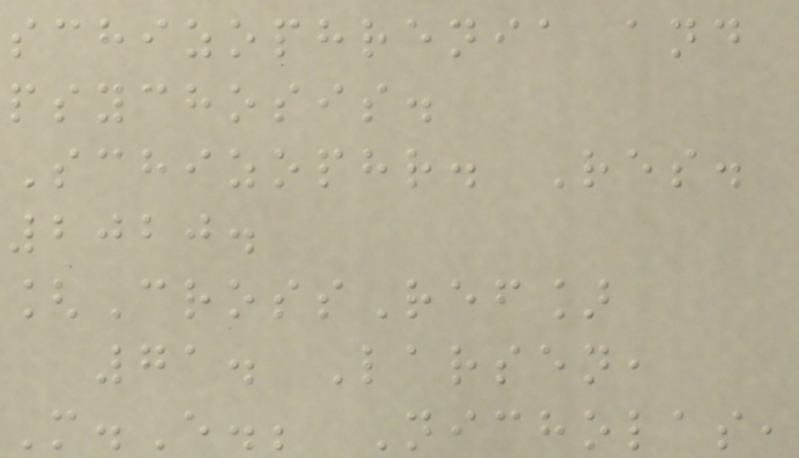schizophrenia and
psychosis.
Schizophr. Res.
2020.
[CrossRef]
71. Larsen,
M.E.; Nicholas,
